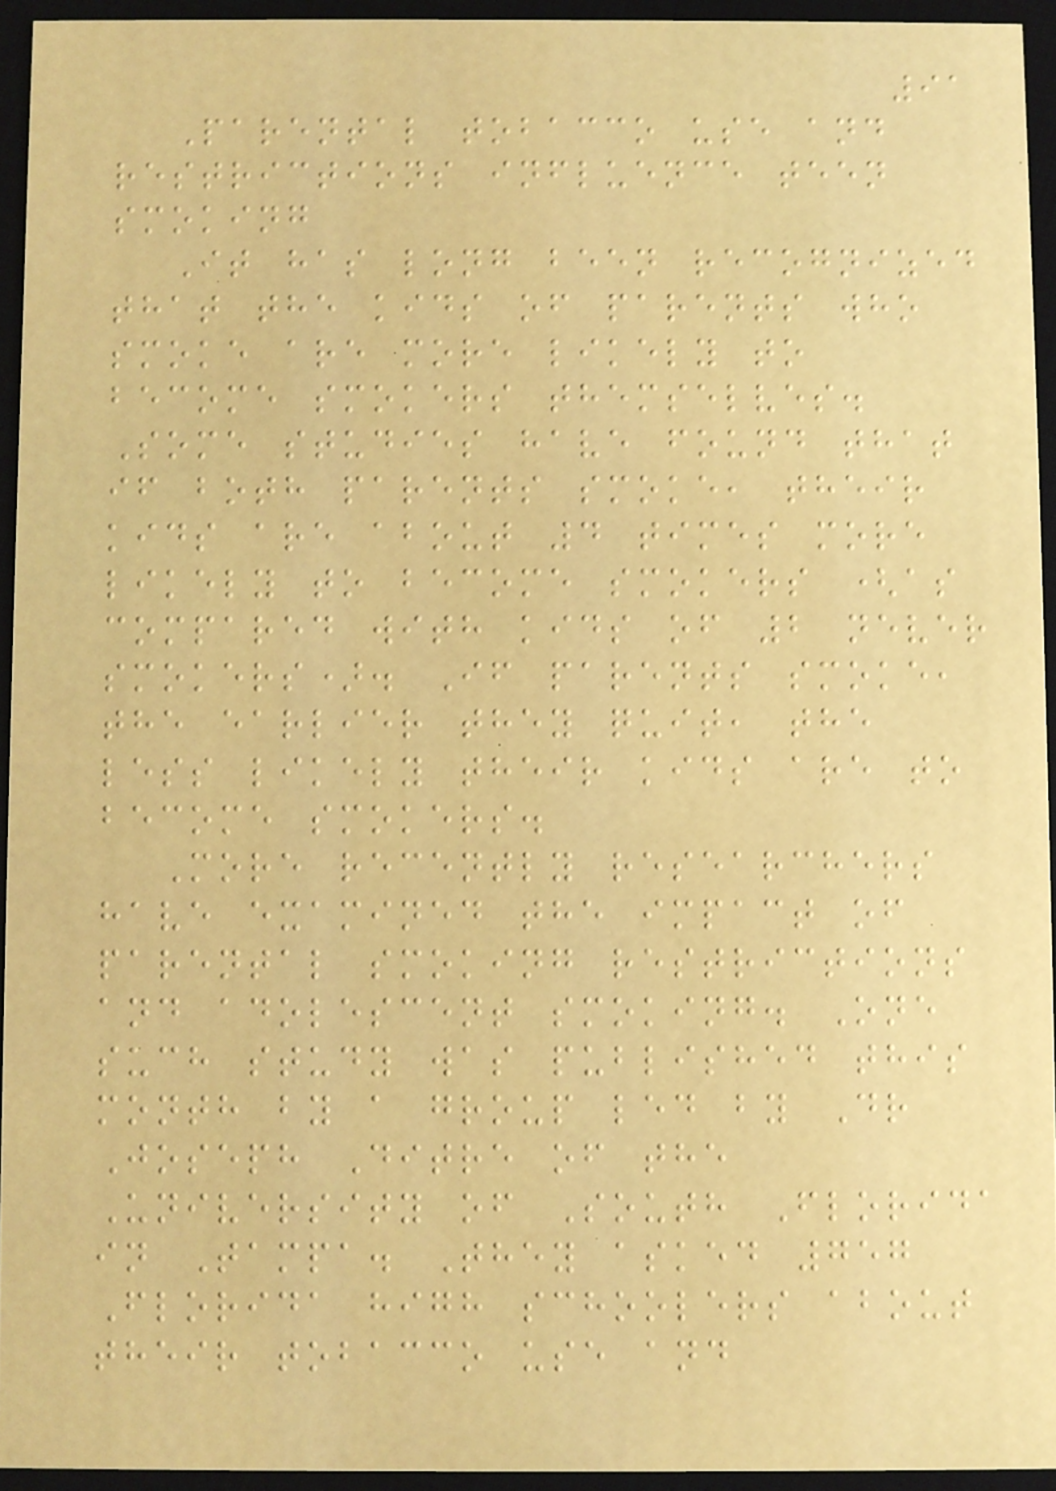91
Parental tobacco use and
restrictions influence teen
smoking
It has long been recognized
that the kids of parents who
smoke are more likely to
become smokers themselves.
Some studies have found that
if both parents smoke, their
kids are about 4 times more
likely to become smokers (as
compared with kids of 2 never
smokers). If parents smoke,
the earlier they quit, the
less likely their kids are to
become smokers.
More recently researchers
have examined the impact of
parental smoking restrictions
and adolescent smoking. One
such study was published this
month by a group led by Dr
Joseph Ditre of the
University of South Florida
in Tampa. They asked 757
Florida high schoolers about
their tobacco use and
